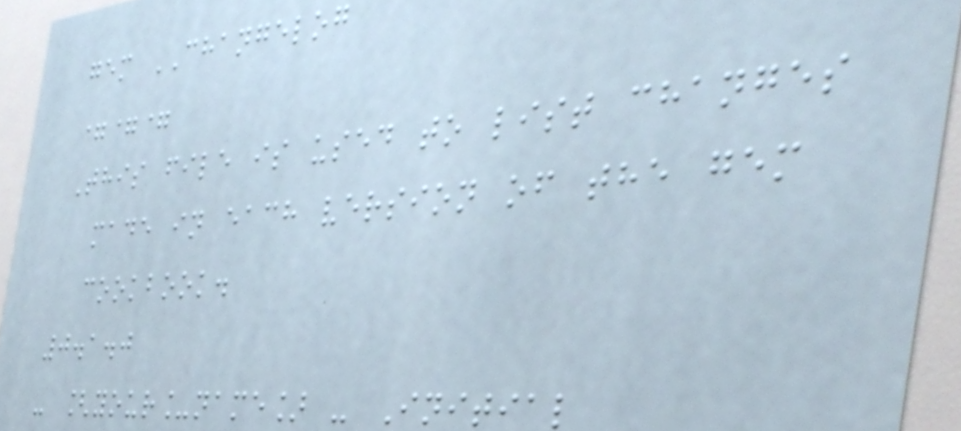gem CHANGELOG
===
This file is used to list changes
made in each version of the gem
cookbook.
0.1.0
- [your_name] - Initial
